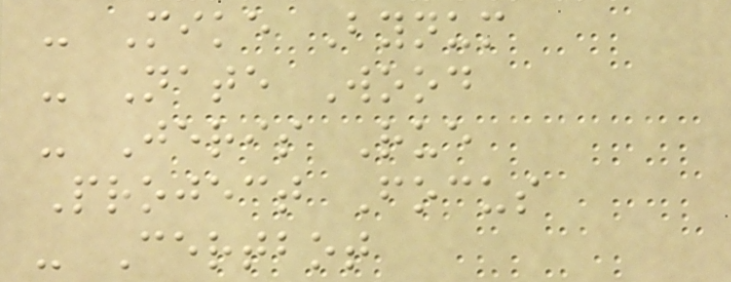- Mike Bynum
- Nate Wood
- Jeris Rue
Project Focus
- Certbot
